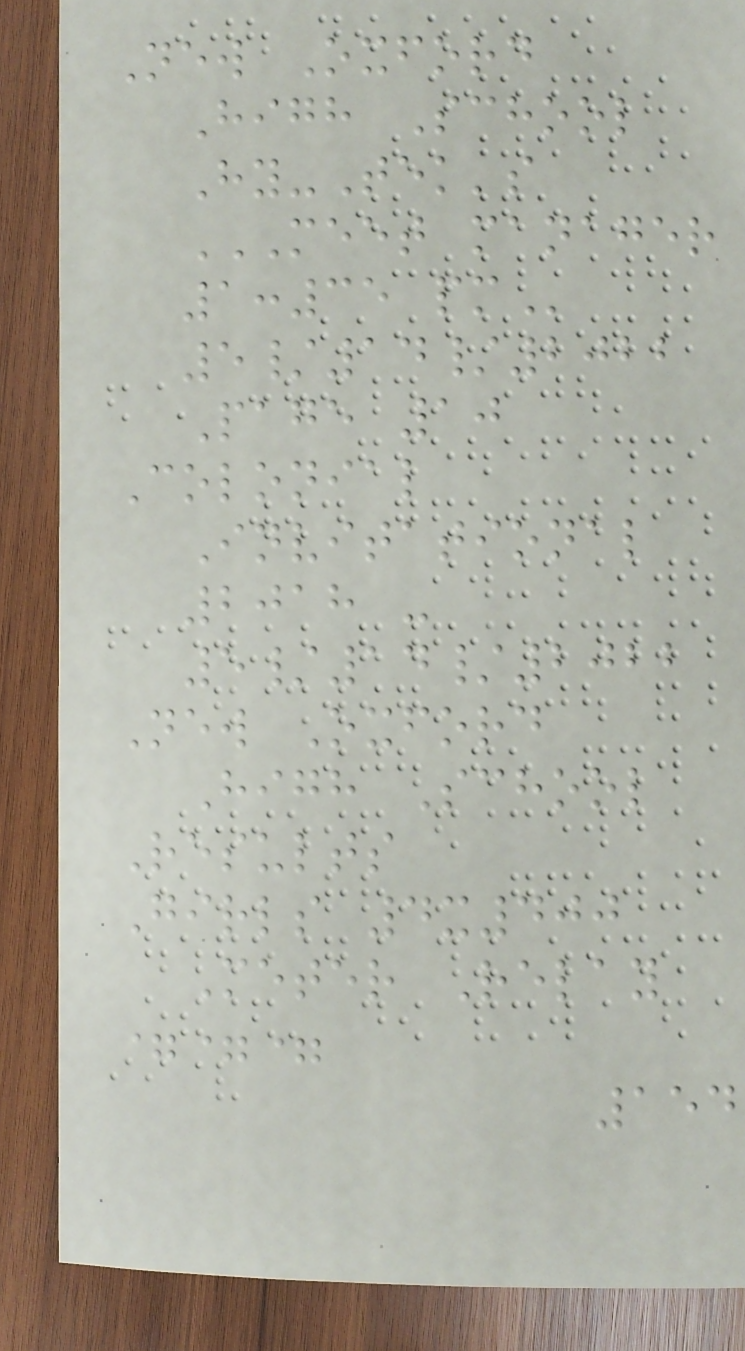New Oxford
High School
Hy-Tek's
MEET MANAGER
1:35 PM
5/14/2022
Page 10
Colonial
Invitational
2018 -
5/14/2022
New Oxford
High School
Results
Girls 4x400
Meter Relay
===
154
